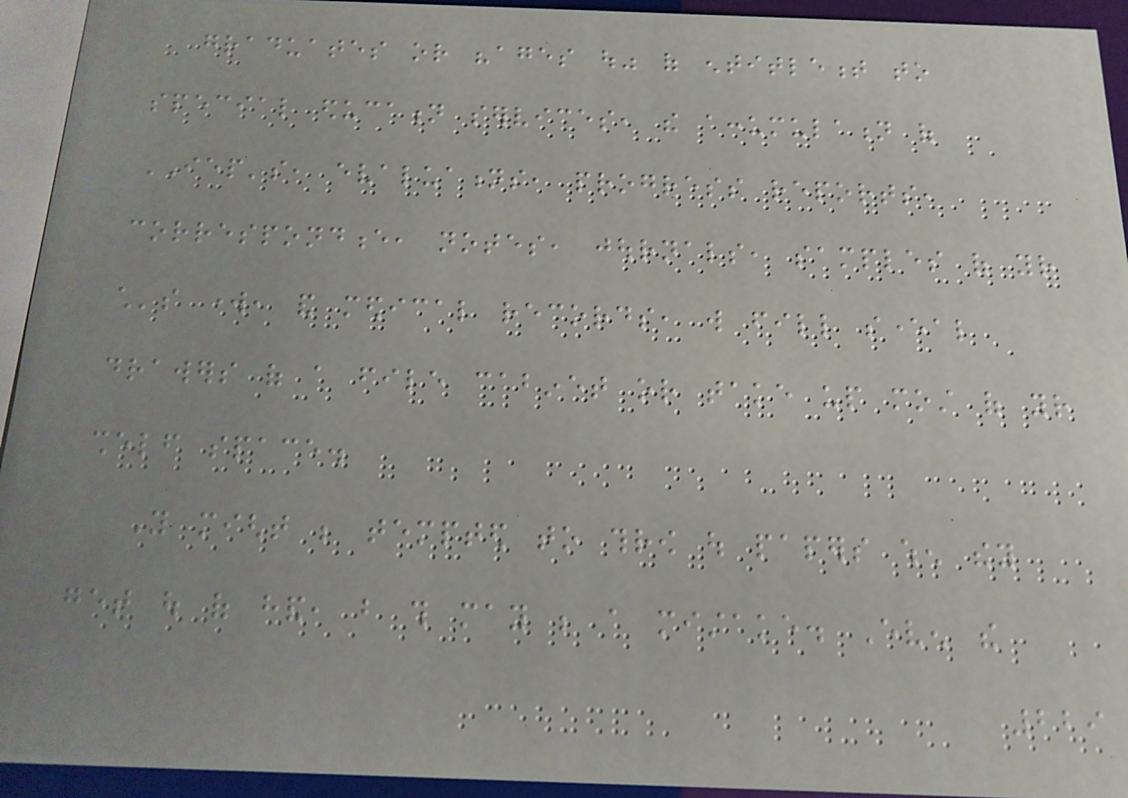graduates or "ages out" of entitlement to
special education services, the accumulation of
IEP's, evaluations, progress reports,
correspondence, notes, journals, samples of your
child's work, and medical records, will fill several
drawers of a file cabinet or take up most of your
shelf space.
You might be tempted to throw out papers when they
get out of hand, but this may be a mistake. Even the
229
